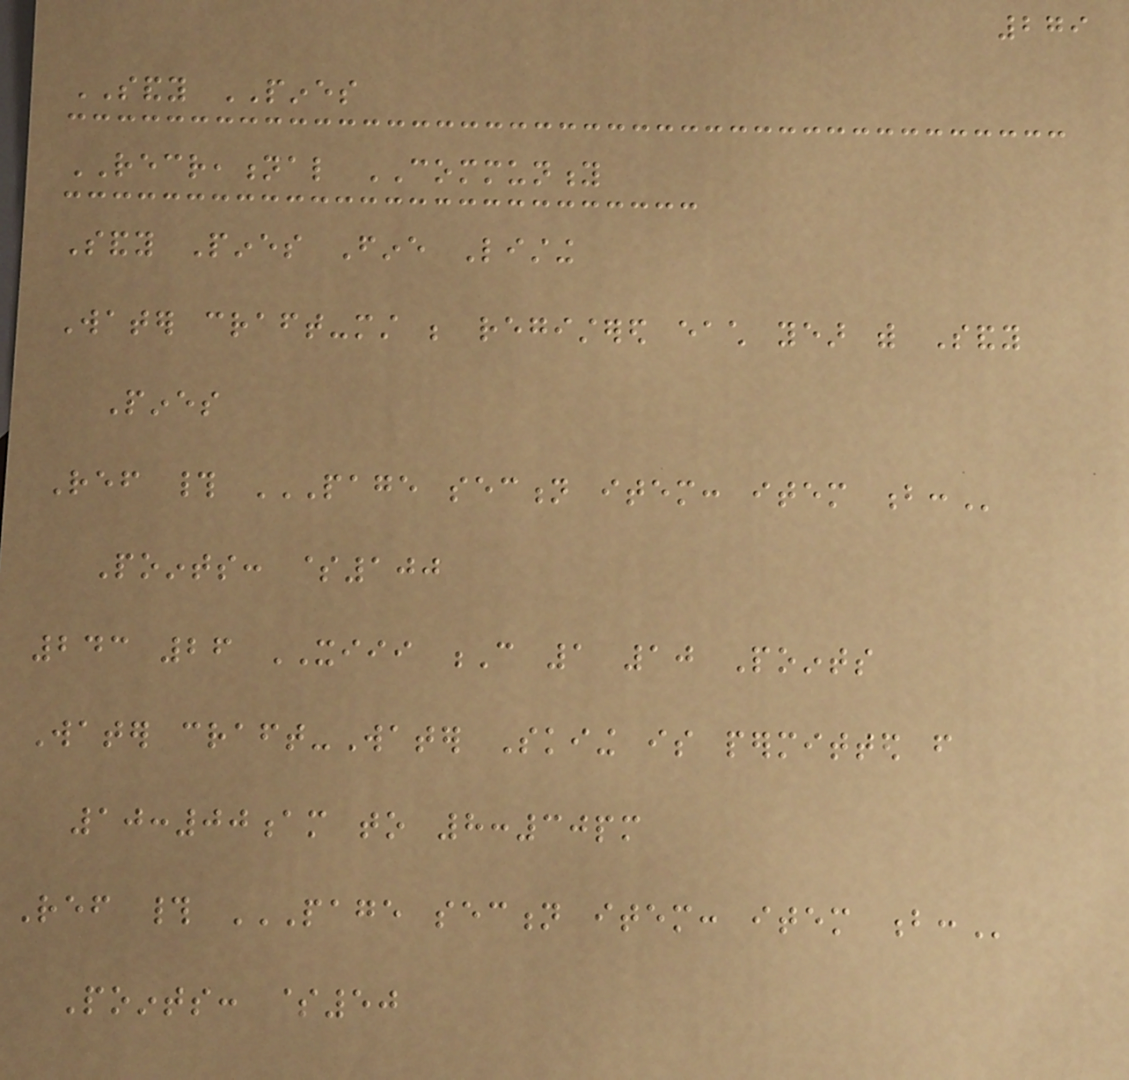279
SANDY PINES
RECREATIONAL COMMUNITY
Sandy Pines Fine Listing
Water craft-must be registered each year with Sandy
Pines
Ref # PAGE SECTION ITEM: ITEM B:
Points: $100
243 26 XIII C 1 10 Points
Water craft-Water Skiing is permitted from
10:00am to 8:30pm
Ref # PAGE SECTION ITEM: ITEM B:
Points: $50
